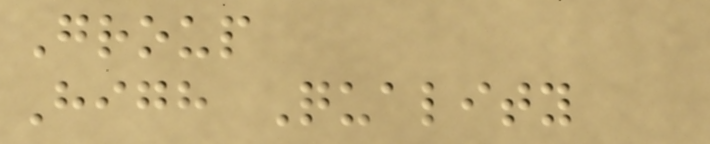Group
High Quality
